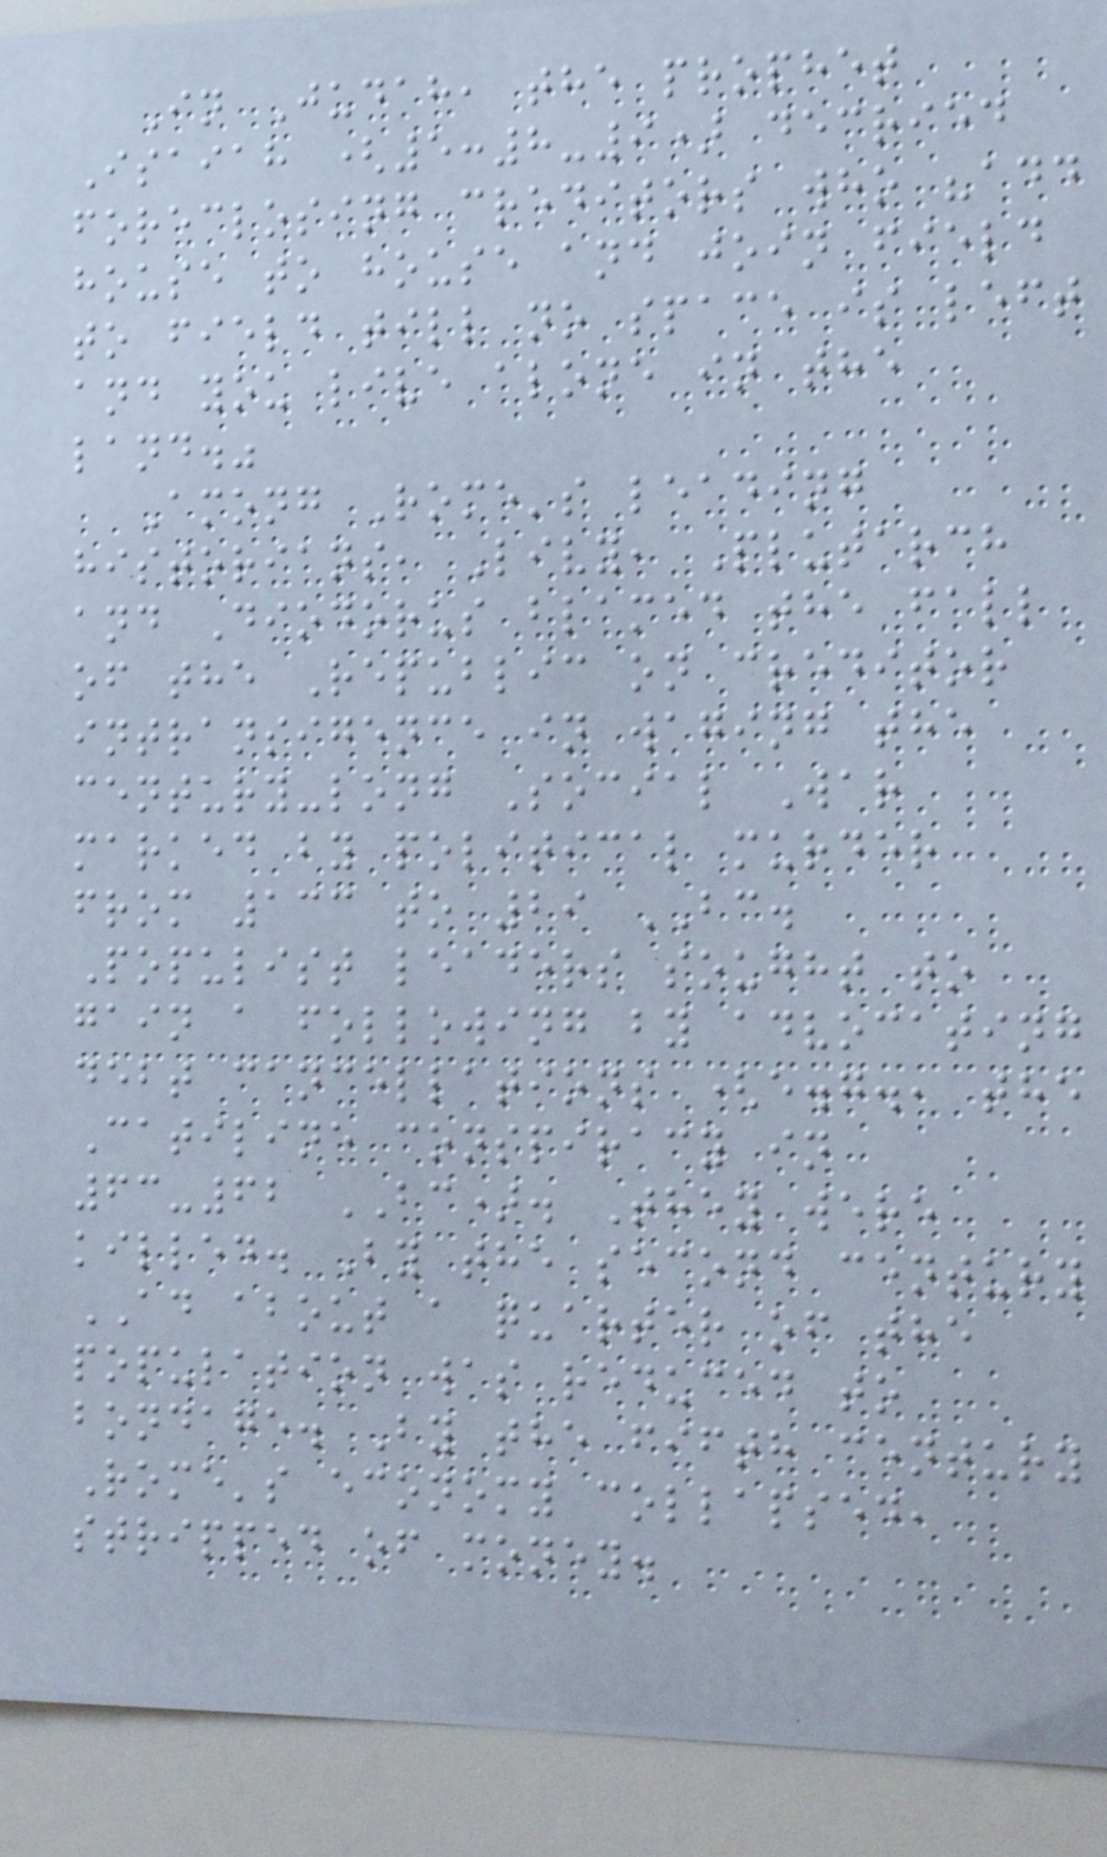In Judah, the prophet
Isaiah (5:8-9) decried
foreclosing creditors who "add
house to house and join field
to field till no space is left
and you live alone in the
land."
Among Rome's leading
historians, Livy, Plutarch
and Diodorus blamed the fall
of the Republic on creditor
intransigence in waging the
century-long Social War
marked by political murder
from 133 to 29 BC.
Populist leaders sought to
gain a following by advocating
debt cancellations (e.g., the
Catiline conspiracy in
63-62 BC). They were
killed. By the second century
AD about a quarter of the
population was reduced to
bondage. By the fifth century
Rome's economy collapsed,
stripped of money.
